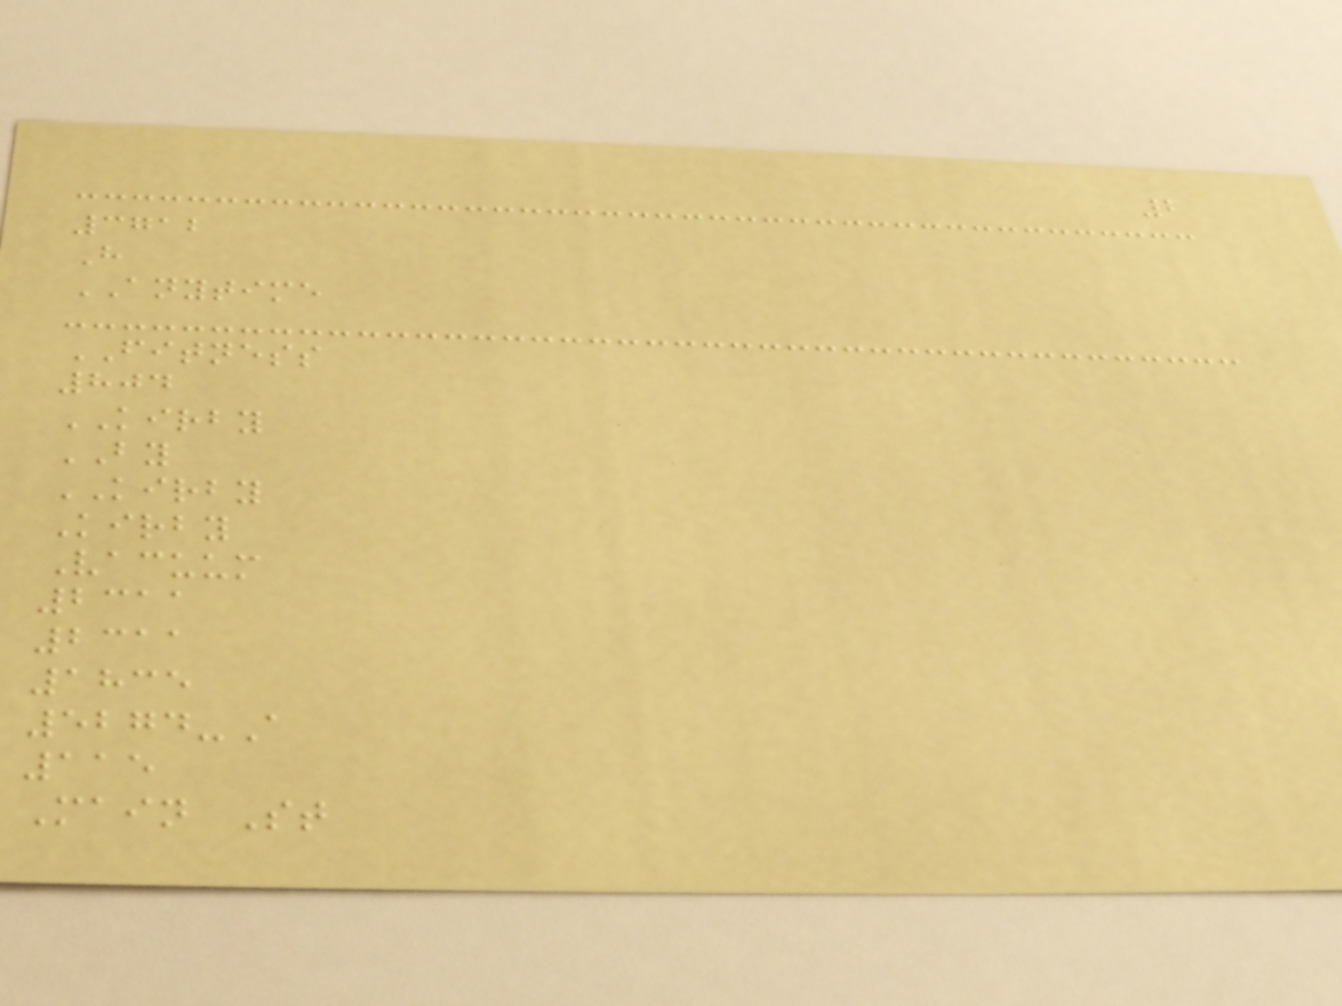2
3712
H
ANYTIME
FITNESS
804
KIRBY
BY
KIRBY
Kirby
Vacuum
2311
2311
1835
5274-A
115
Main St
